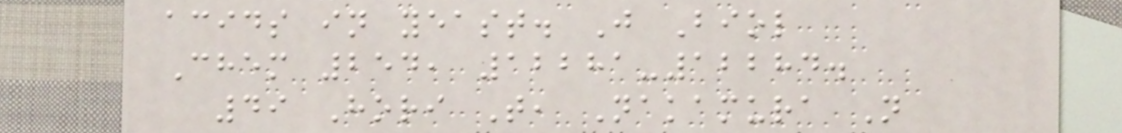acids in yeast. J Biol
Chem 254, 12281-12284.
49 Hori T, Nakamura N
